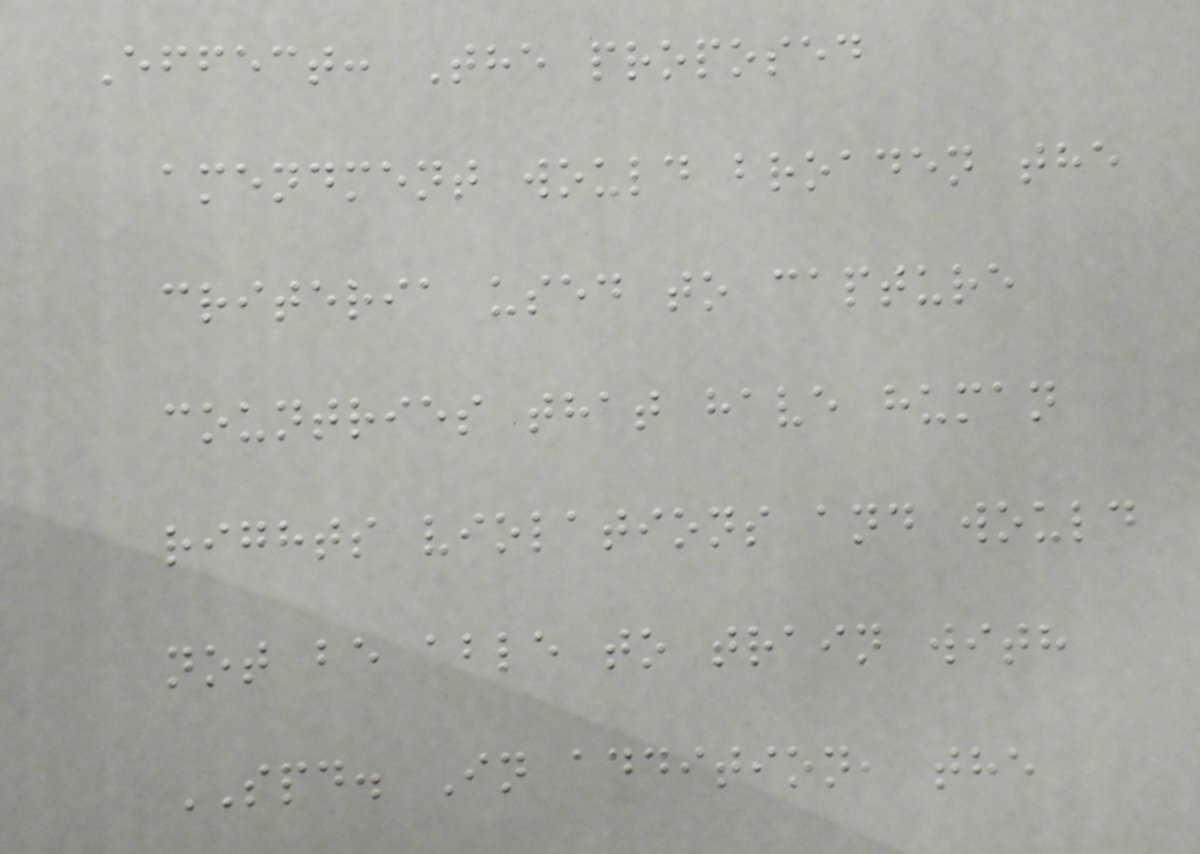Effect: The proposed
amendment would broaden the
criteria used to capture
countries that have human
rights violations and would
not be able to train with
SPD. In addition, the
